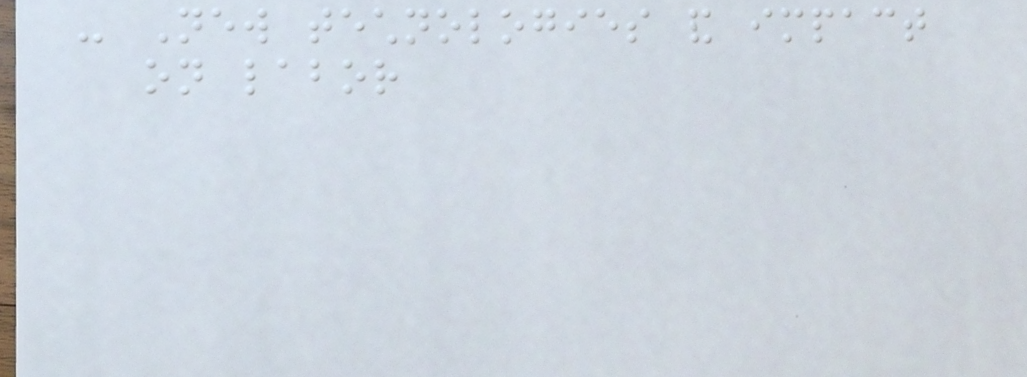- New technologies and impact
on labor
